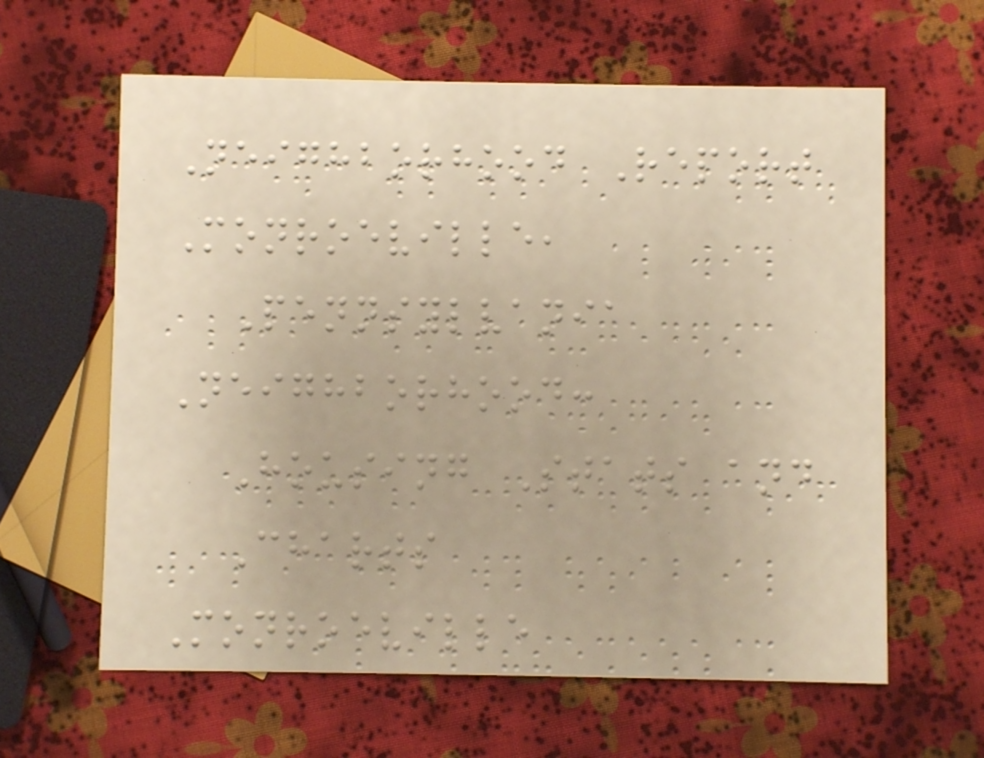Neighborhood Report
Monroeville,
Pennsylvania
Neighborhood:
Housing Stats and
Charts
Monroeville
